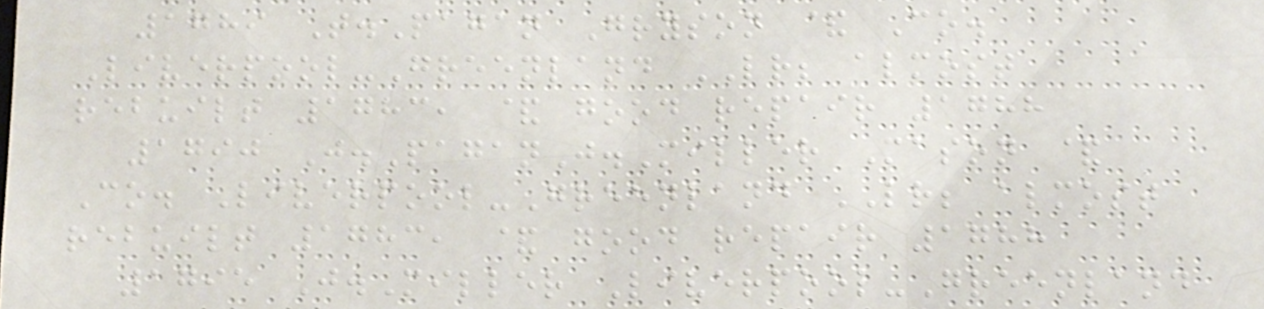1789 T.Pagan Gryson & Co.
Liverpool-Greenland LR; almost
rebuilt 1783, & good repair 1788
1790 J.PaganJ.Miller Mason &
Co. Liverpool-Greenland LR; almost
rebuilt 1783, & good repair 1788
1795 J.Miller Liverpool-Greenland
